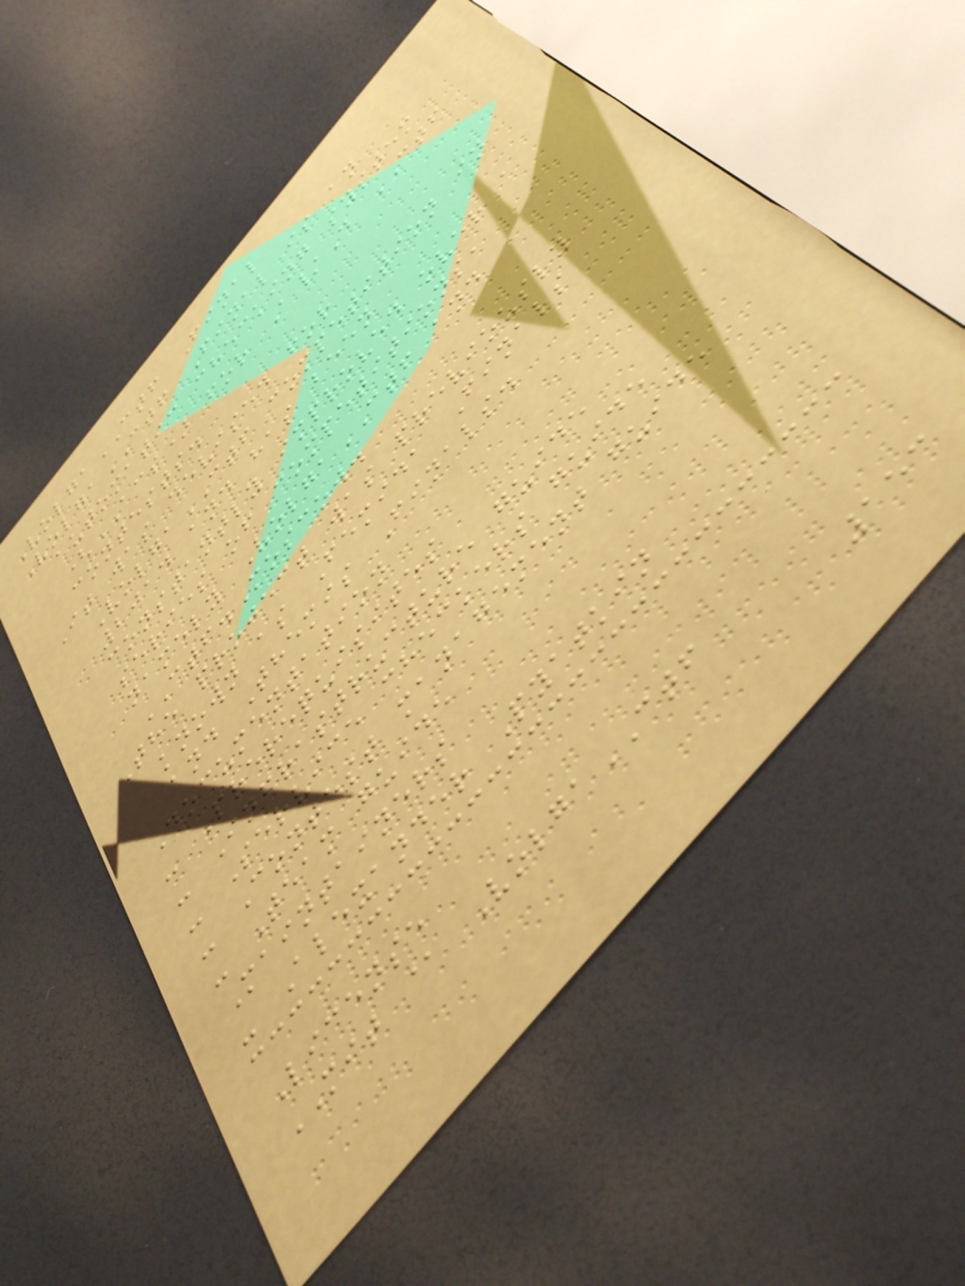VolgaCTF Final
VolgaCTF Final is an
automatic checking system
(ACS) for A/D CTF
contests.
It was devised for
VolgaCTF competition in
2014 and has been
constantly improved over a
series of competitions,
namely VolgaCTF and
CTF.Moscow.
The project was previously
known as Femida Finals
and Themis Finals.
Documentation
- Prerequisites
- Infrastructure guide
- Service checkers guide
- Contest management guide
- Team guide
Maintainers
- Alexander Pyatkin
License
MIT @ VolgaCTF
153
